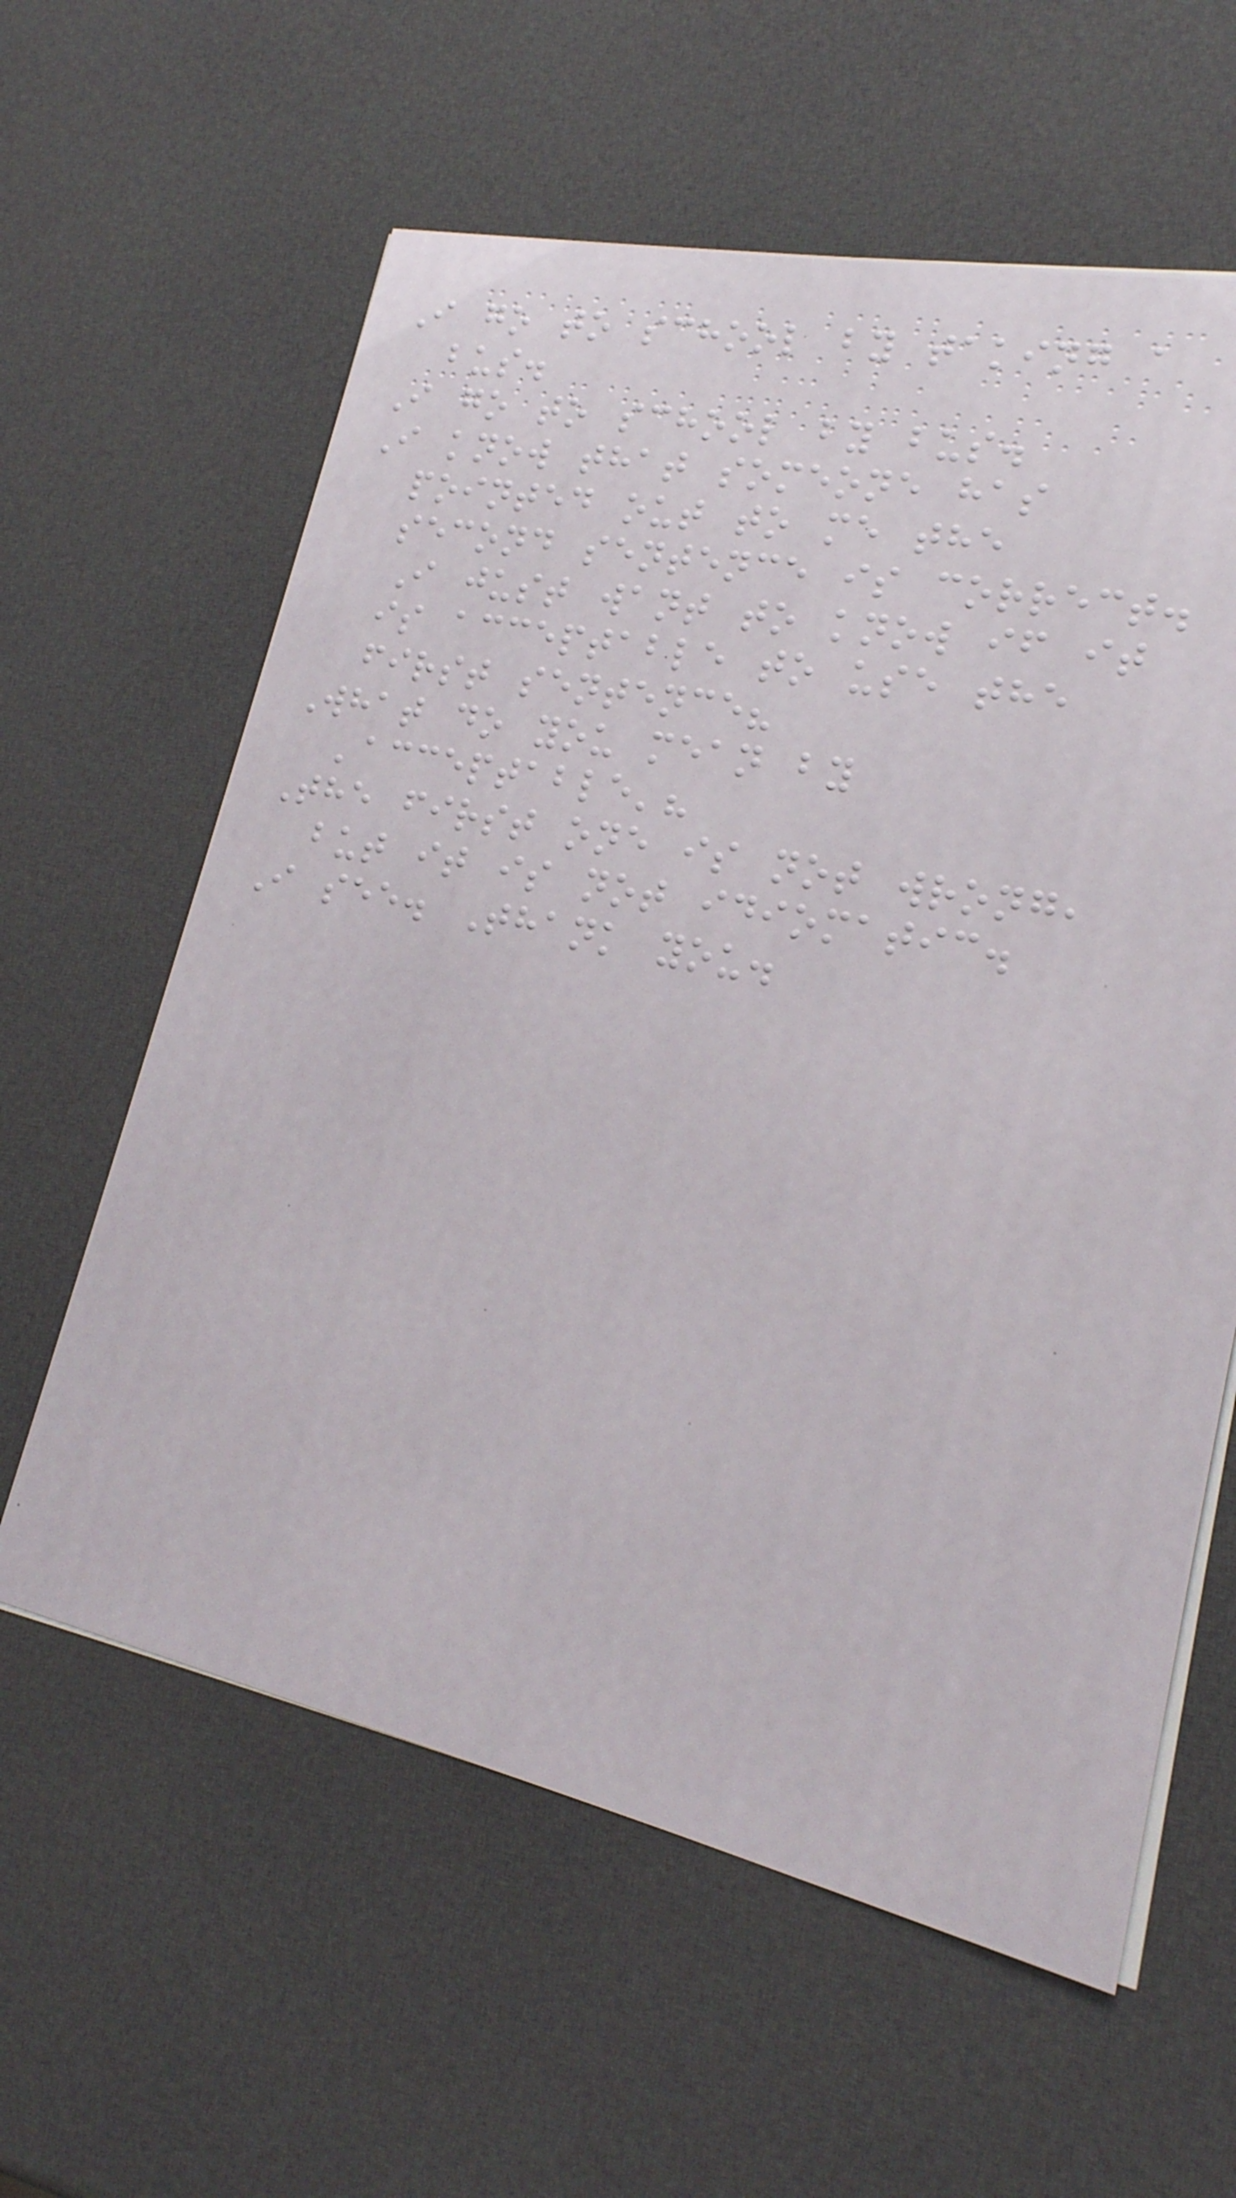I go to school by taking a
bus.
I go to school by bus.
I know that someone has
pointed out to me the
second sentence is correct.
I just want to know if it
is acceptable to use the
first sentence?
What do you mean by
'acceptable'?
The first one is not wrong,
but it is not idiomatic.
I see. Thank you.
